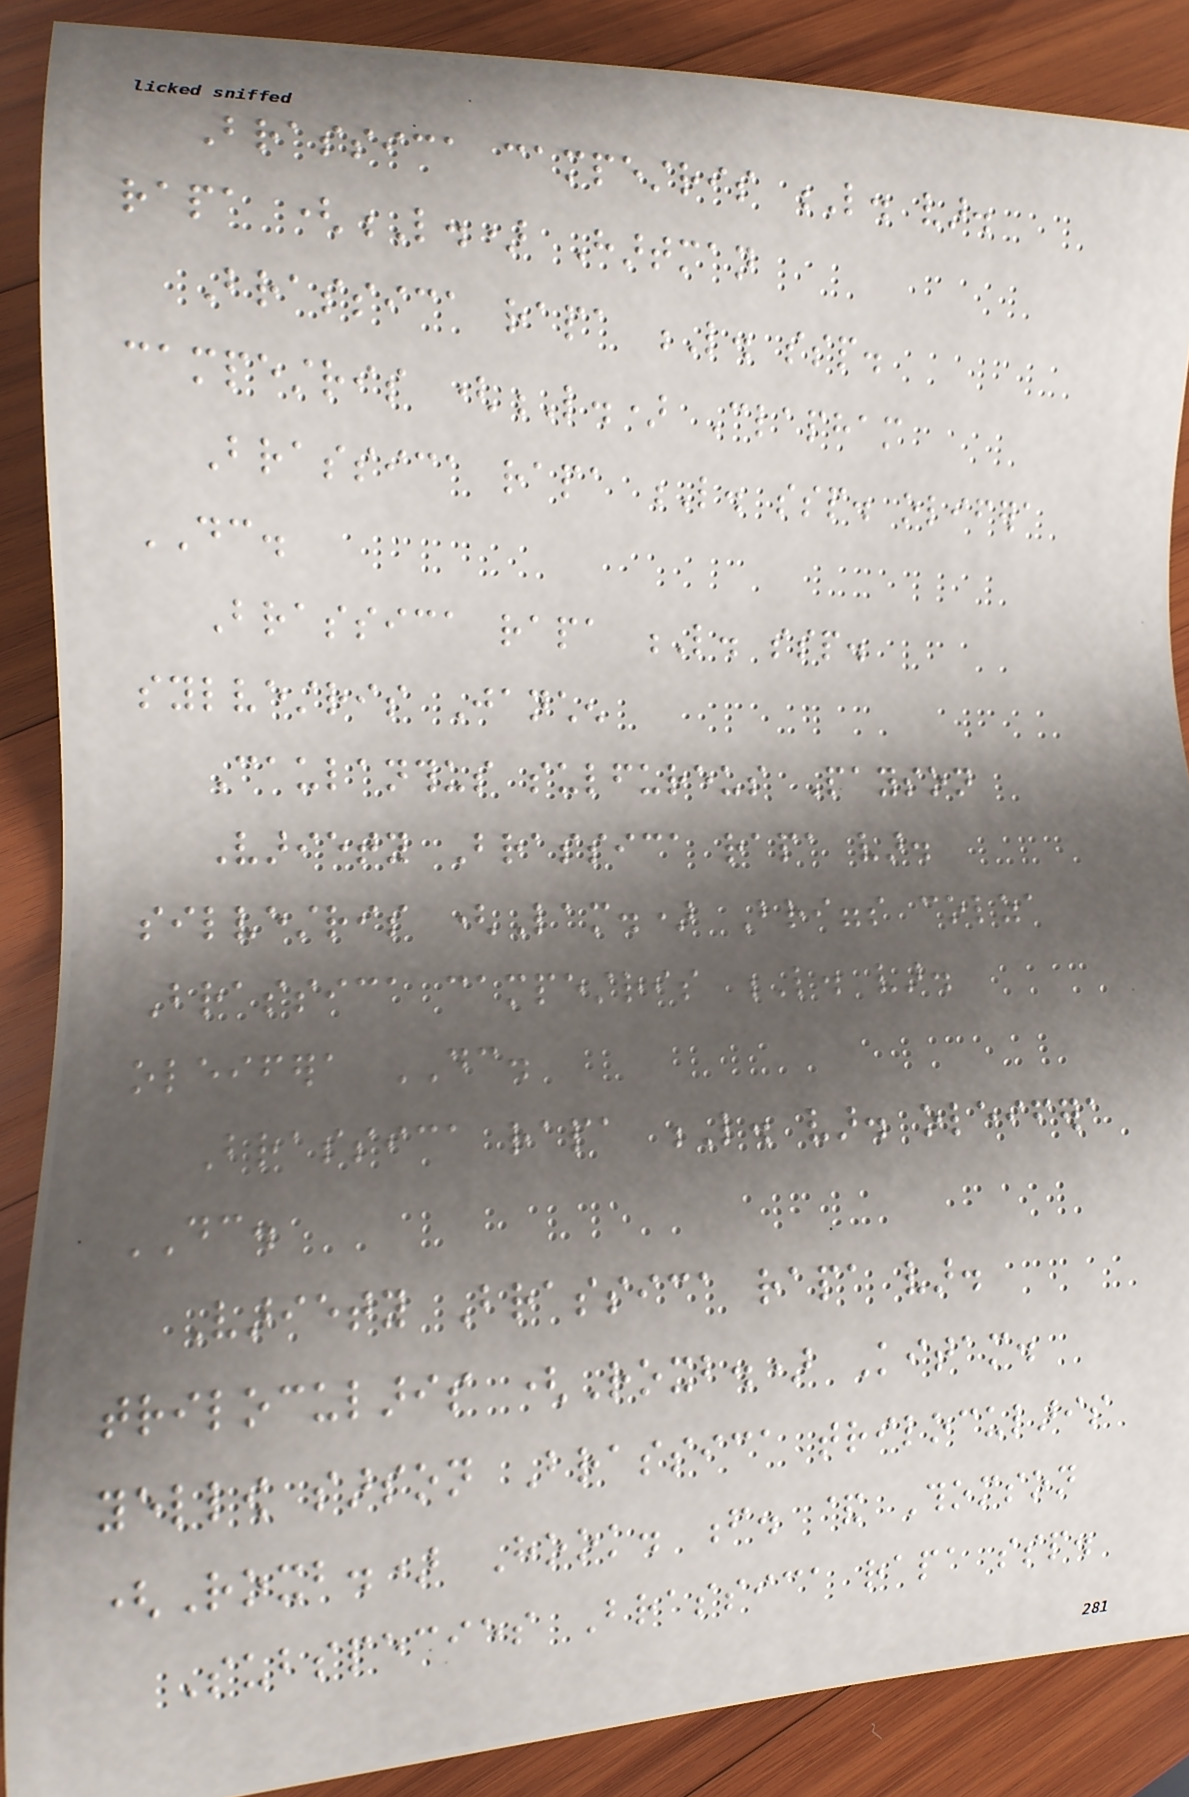Brassica campestris L. var.
rapa (L.) Hartman
Brassica rapa L. ssp.
campestris (L.) Clapham
Brassica rapa L. ssp. olifera
DC.
Brassica rapa L. ssp.
sylvestris Janchen
Caulanthus sulfureus Payson
Variety Brassica rapa var.
silvestris (Lam.) Briggs colza
Brassica campestris L. var.
oleifera DC.
Brassica rapa L. var. oleifera
DC.
Variety Brassica rapa var.
trilocularis (Roxb.) Kitam.
yellow sarson Brassica trilocularis
(Roxb.) Hook. f. & Thomson
Subspecies Brassica rapa ssp.
